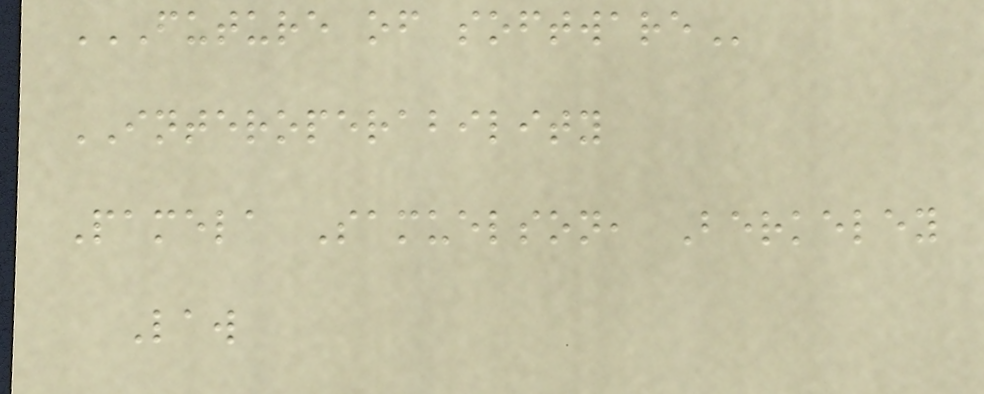FUTURE OF SOFTWARE
INTEROPERABILITY
Pamela Samuelson, Berkeley
Law
